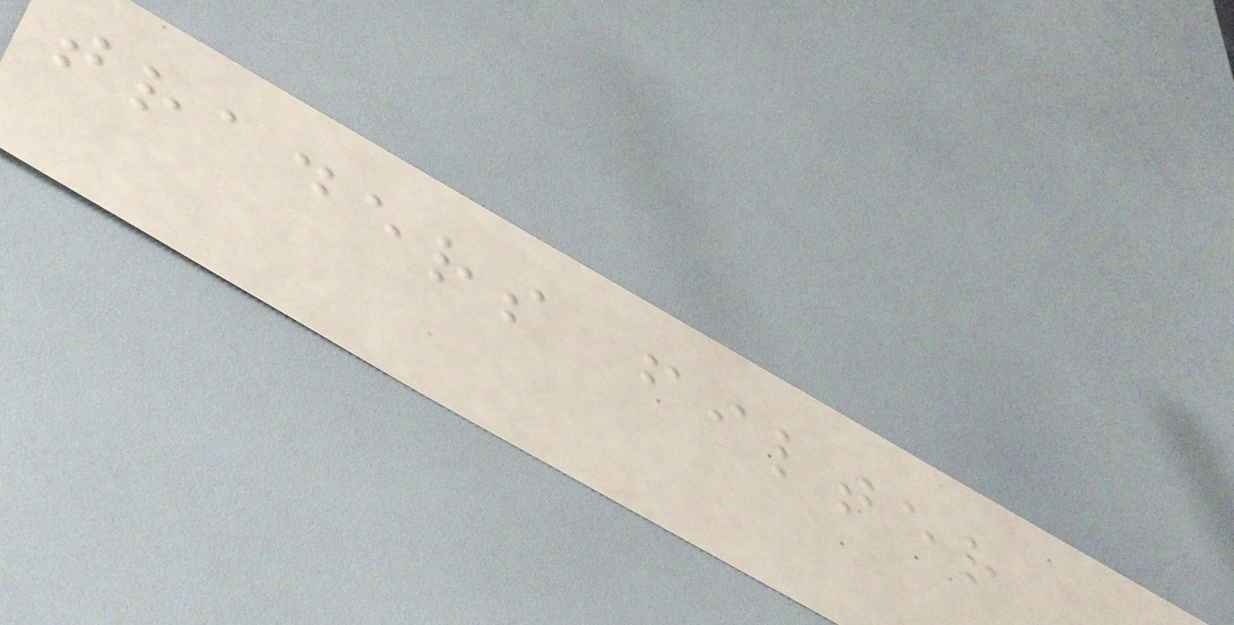traders filter
